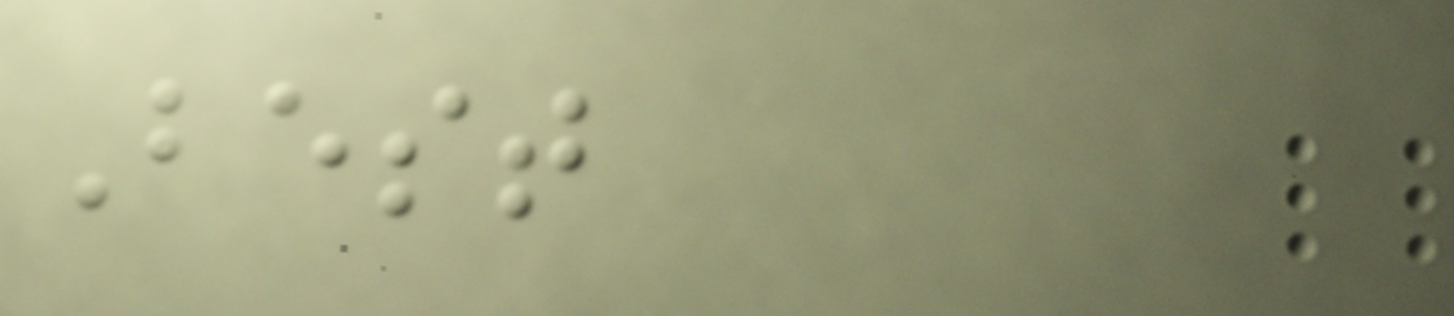Best
